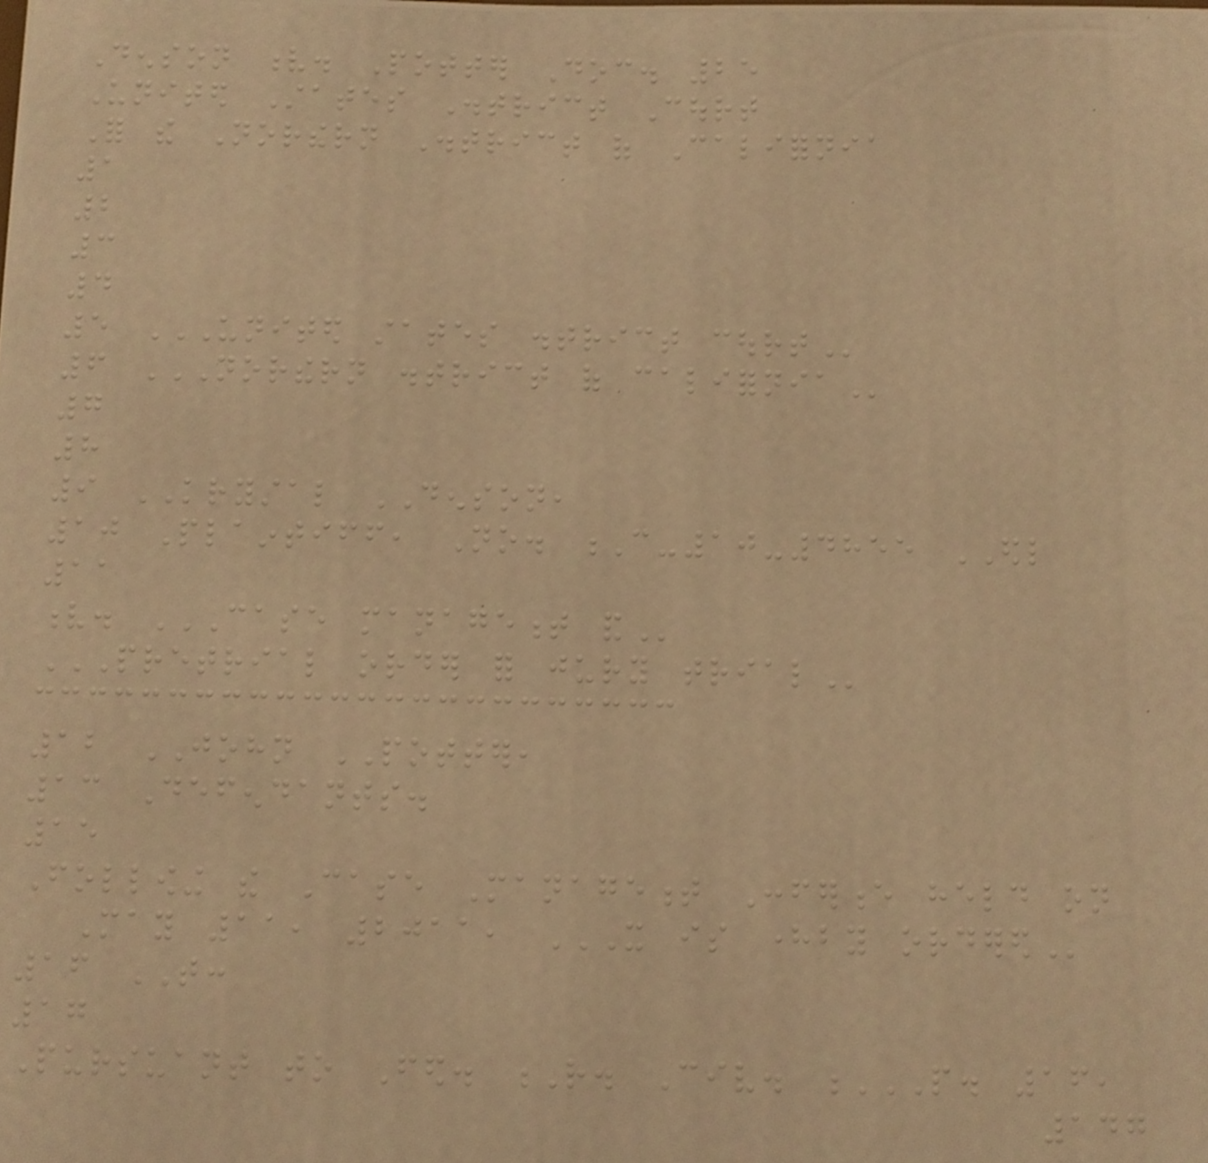Denson v. Potter Doc. 25
United States District Court
For the Northern District of California
1
2
3
4
5 UNITED STATES DISTRICT COURT
6 NORTHERN DISTRICT OF CALIFORNIA
7
8
9 KRYSTAL DENSON,
10 Plaintiff, No. C-10-4855 EDL
11
v. CASE MANAGEMENT AND
PRETRIAL ORDER FOR JURY TRIAL
12 JOHN POTTER,
13 Defendants.
15
Following the Case Management Conference held on
May 11, 2011, IT IS HEREBY ORDERED
16 THAT:
17
Pursuant to Fed. R. Civ. P. 16,
147
